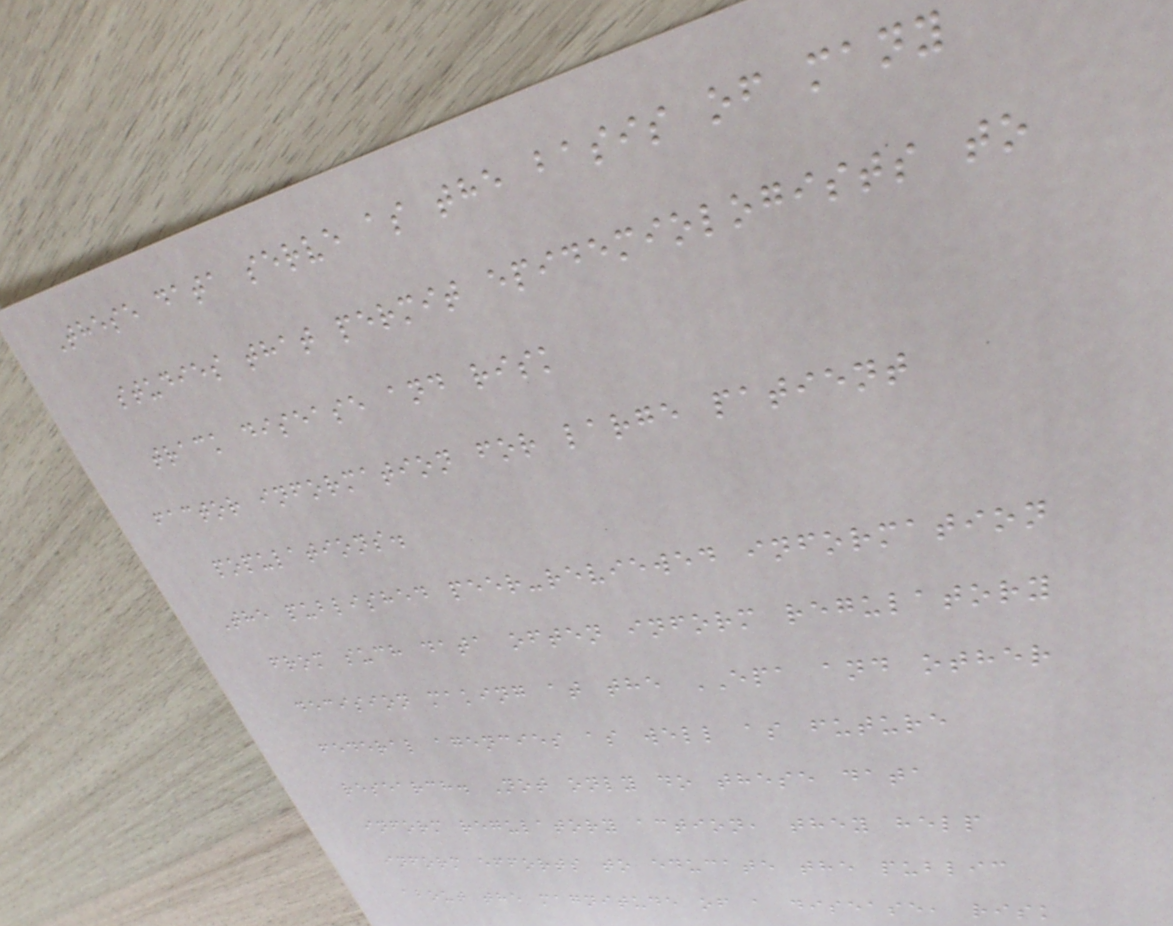These data serve as the basis of many
studies that permit epidemiologists to
track disease and risk
factor information for large patient
populations.
The published peer-reviewed information
from such data often inform regulatory
decision making at the EPA and other
federal agencies as well as future
research. Not only do these data
inform regulatory action, they help
inform efforts to educate the public
about the magnitude of a disease, risk
